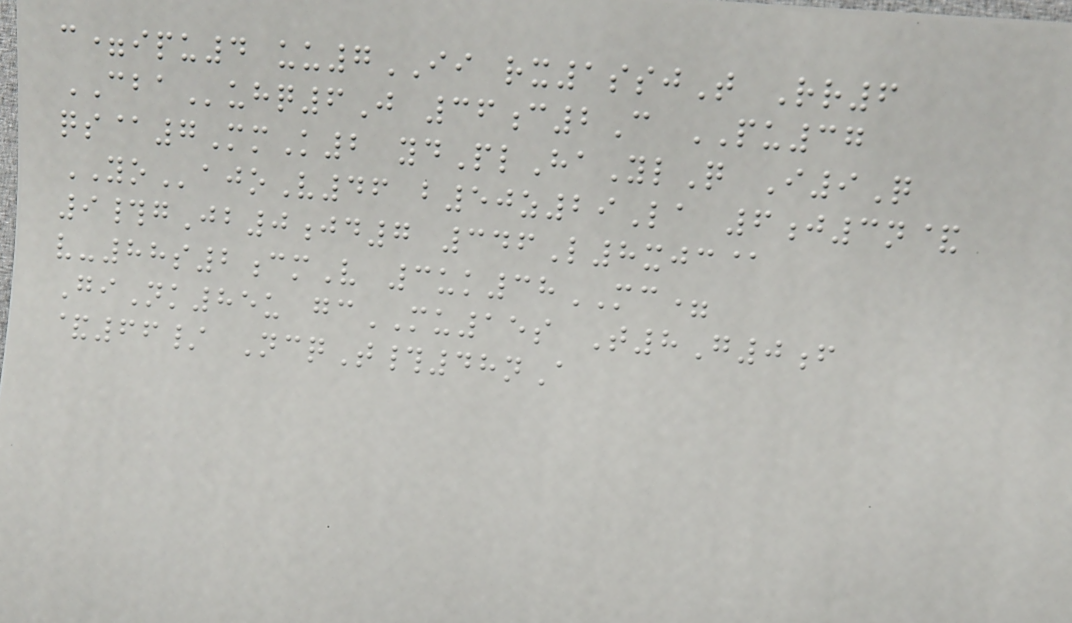c=ipu4 uu7II rx1ssjT Rr6
CBAuhq6J 36c2C PU37
qs@7MmK2 ydPlHaYlQ I9Q
YOajoV46 b50z29La 6j3n&
9#gJb0jd7 346L8xjc@
v-88s2cmV 3uk38MC=
GiNk85u gcMU15s T8G0f
&66/ NcqT#48nA
